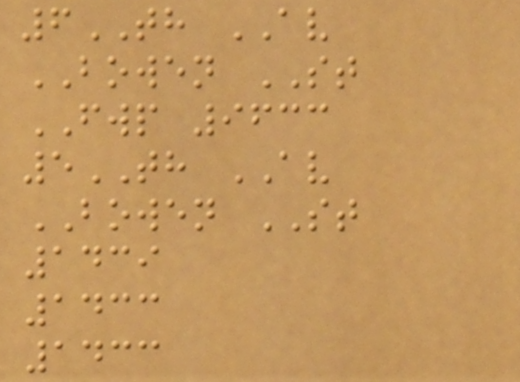6TH AV
BOWEN ST
FWP 9633
5TH AV
BOWEN ST
1439
1433
1433
